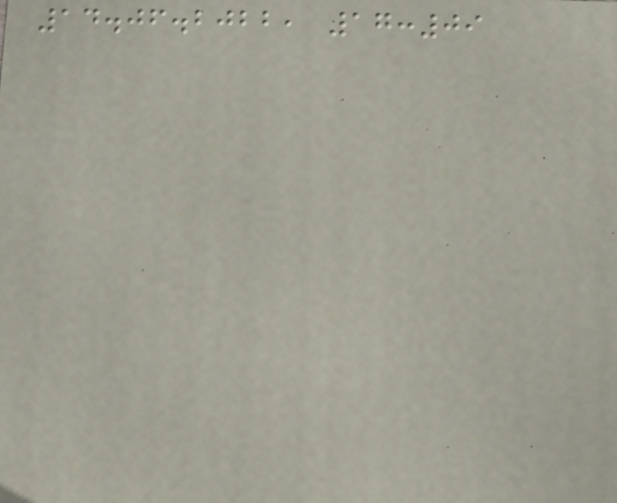14.06.2022, 17:09
